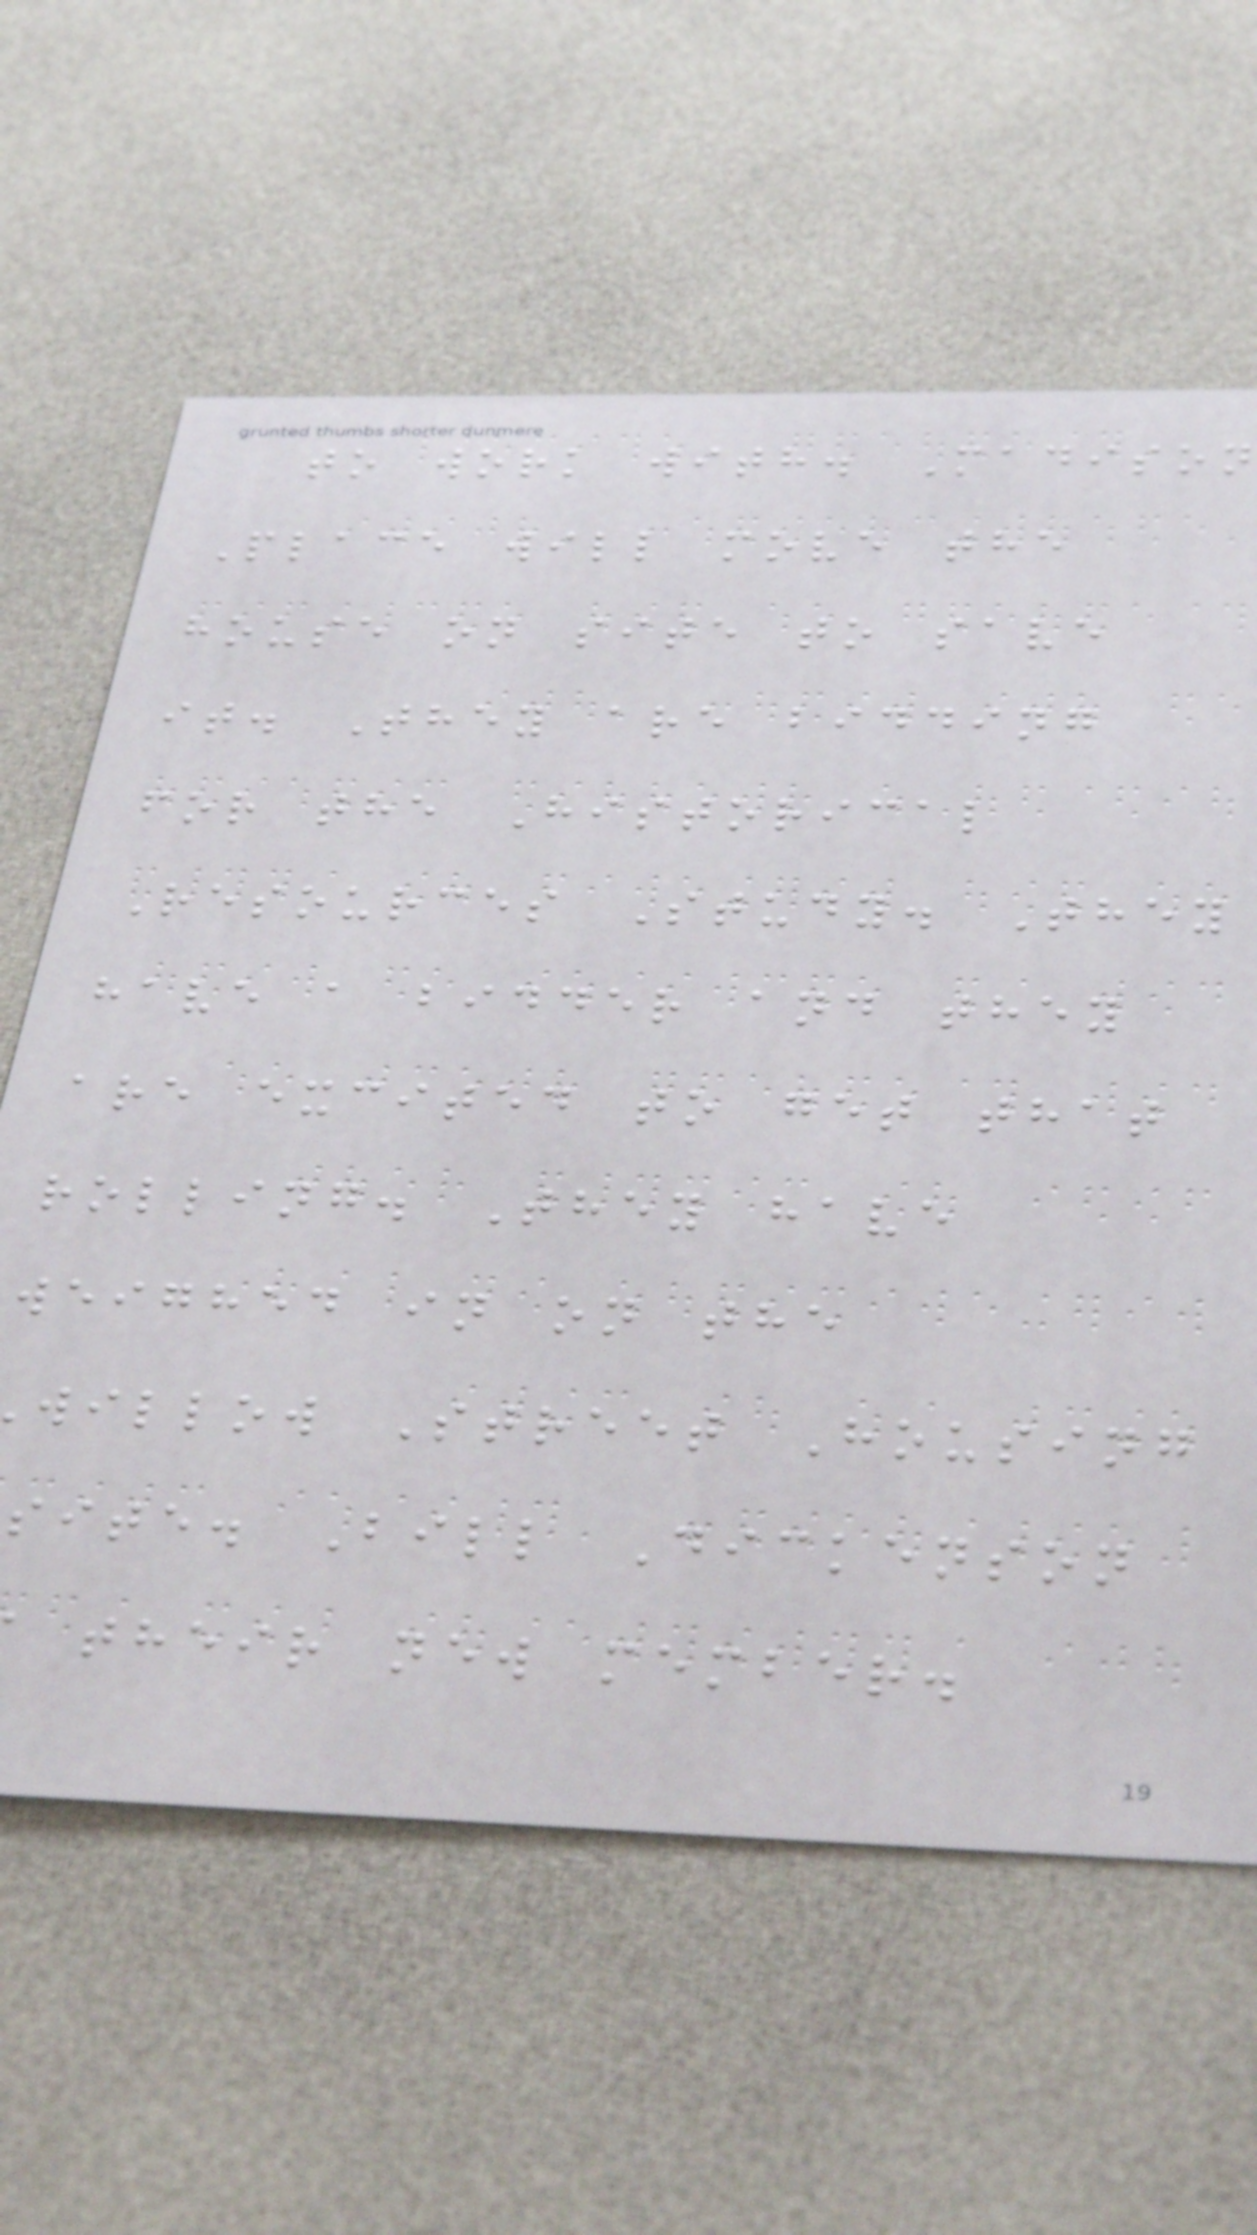to work with. Madison
Place will move the
house on site to save
it. They are bidding
for the Historical
Resources Study. They
have a bidder and they
are excited to get that
rolling. They have
weighed in on the
willow Street Housing
site. Bill Dickenson
their new member.
